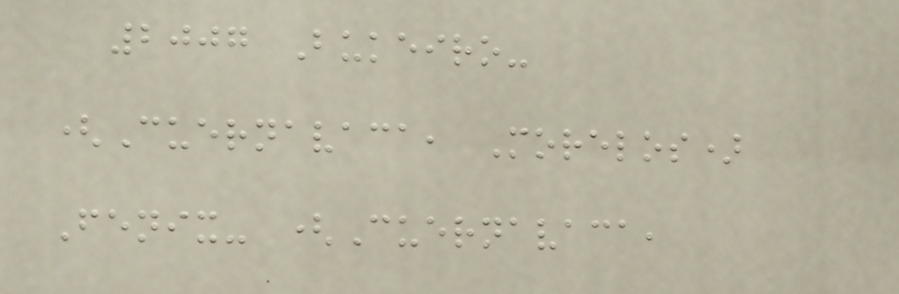2007 Bukeiro-
(Cuernavaca, Morelos)
Fenix- (Cuernavaca,
